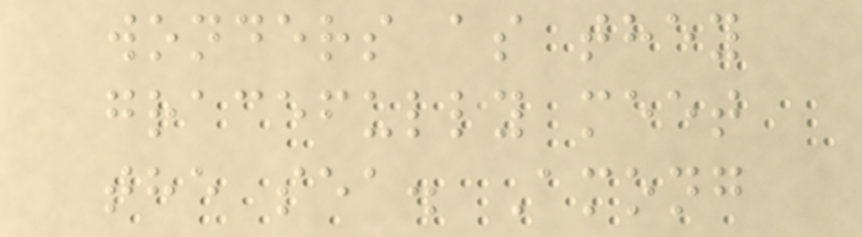wonders as they
gracefully meet
the sea. Among
